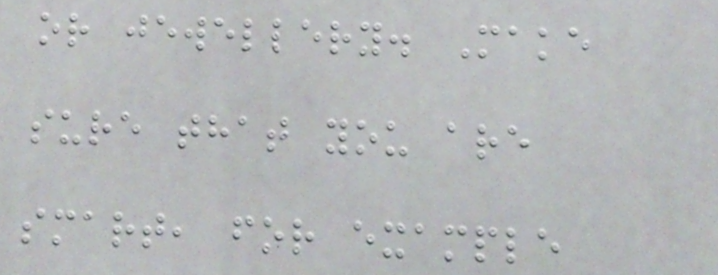or jewellery. Make
sure that you are
smart, for example
